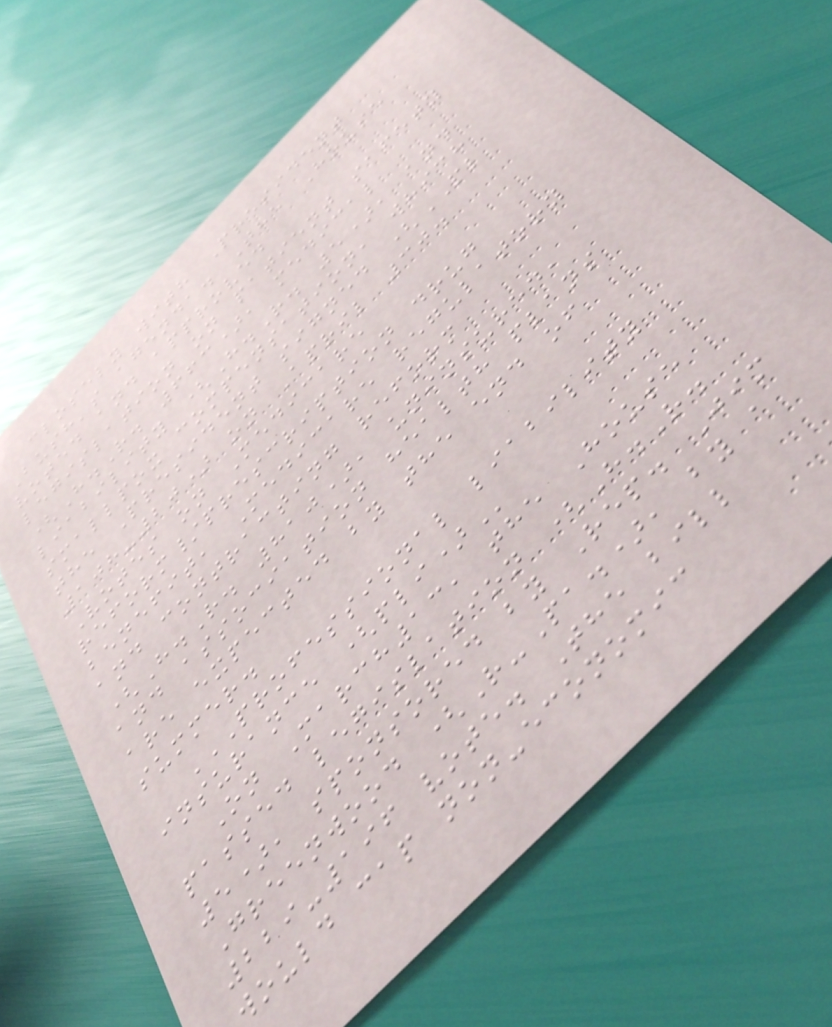closely with President
Bush's agenda. The House
voted and approved
legislation on patient safety
(H.R. 663), medical
liability (H.R. 5), and
smallpox compensation, which
the President signed (PL
108-20) on April 30.
Votes on Medicare
reform/prescription drug
benefit, Medicare regulatory
and contracting reform
(H.R. 810), uninsured,
and association health plans
are expected by the end of
summer.
PROFESSIONAL LIABILITY
INSURANCE (PLI)
On March13, the House
passed legislation (H.R.
5), sponsored by Rep. Jim
Greenwood (R-Pa.), by a
229-196 vote. The bill
would cap non-economic
